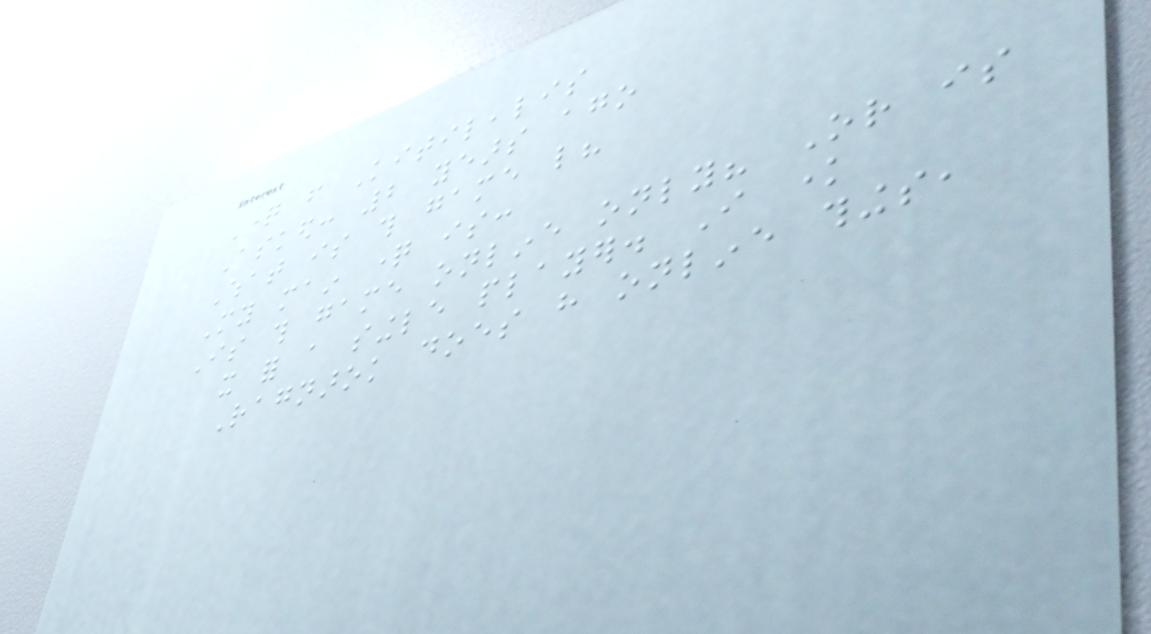Question from Kitilealis
Asked: 2 years ago
What is this game like?
My main question is:
Is this game online only? Or is
it for a single player. I know
Ragnarok does have online things,
